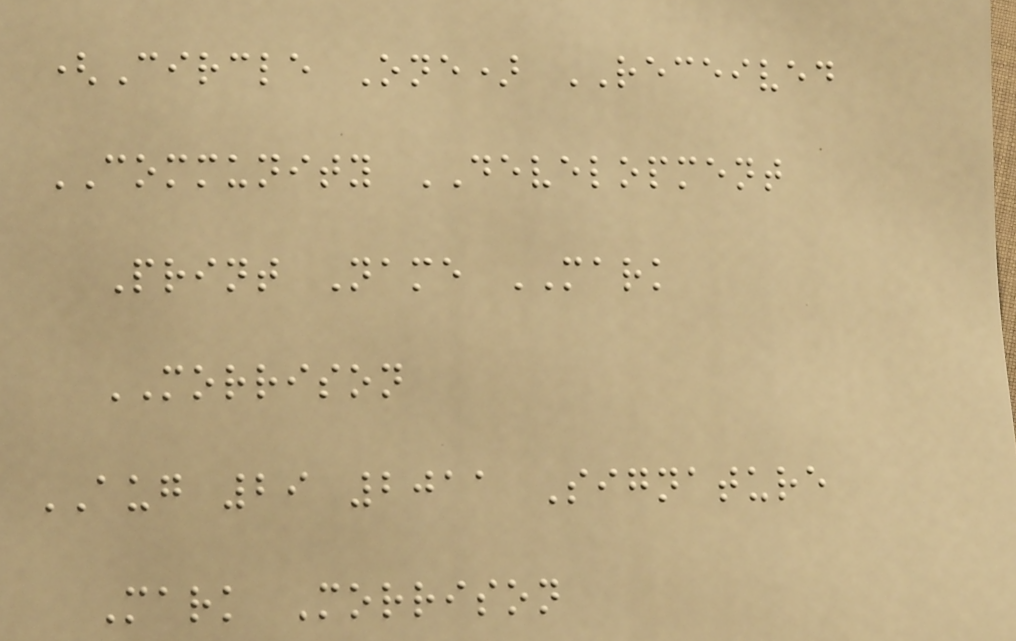(Circle One) RECEIVED
COMMUNITY DEVELOPMENT
Print Name MARK
MORRISON
AUG 29 2011 Signature
Mark Morrison
